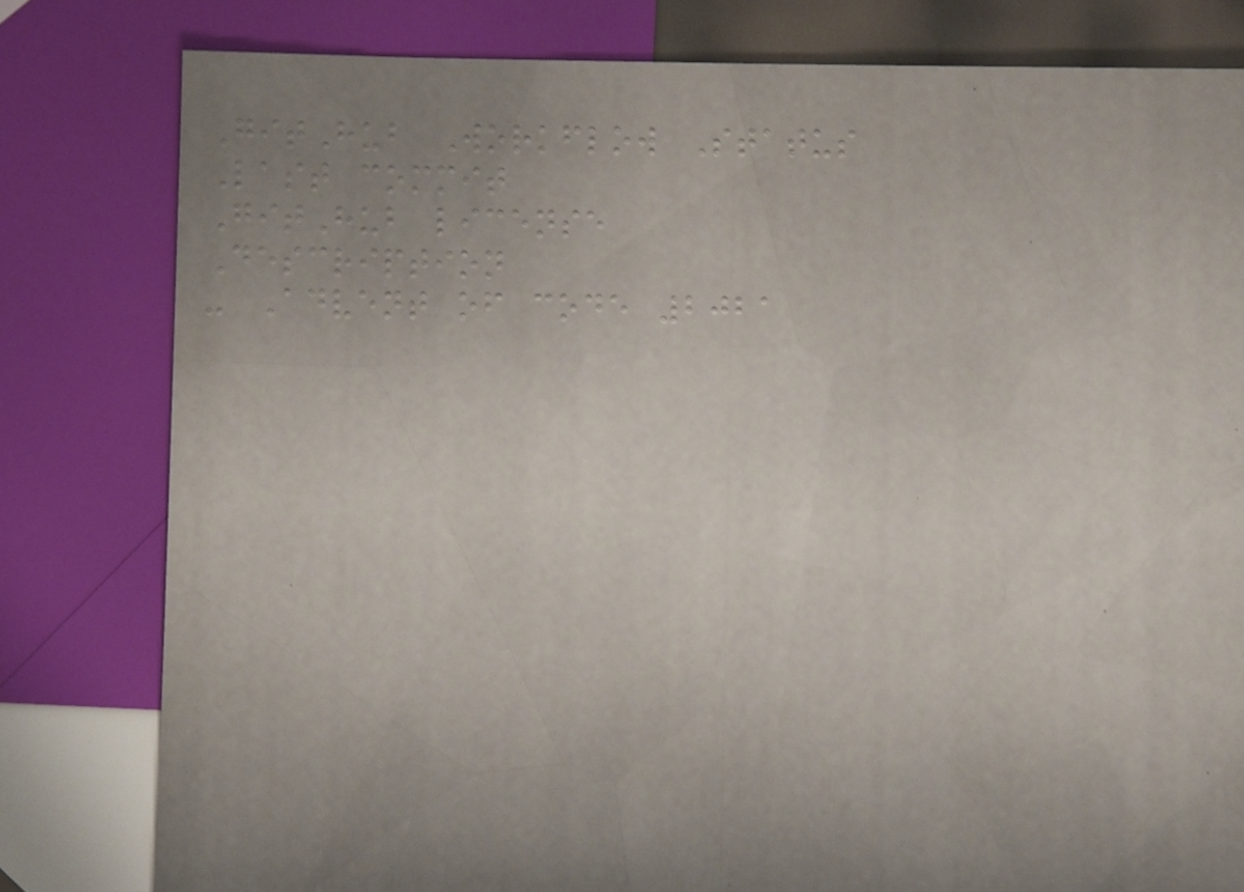GitHub Workflow Status
Last commit
GitHub license
Description
- Advent of code 2021
